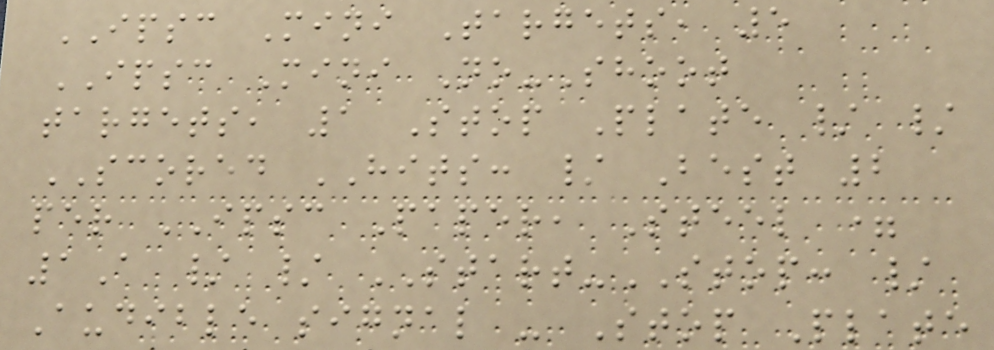IPSC Mini Targets, 5
IPSC Mini No-Shoot
targets, 1 Stop Plate / /
SCORED HITS: / Best 2
per IPSC Paper, Steel =
1A / / START-STOP: /
Audible signal - Stop Plate
